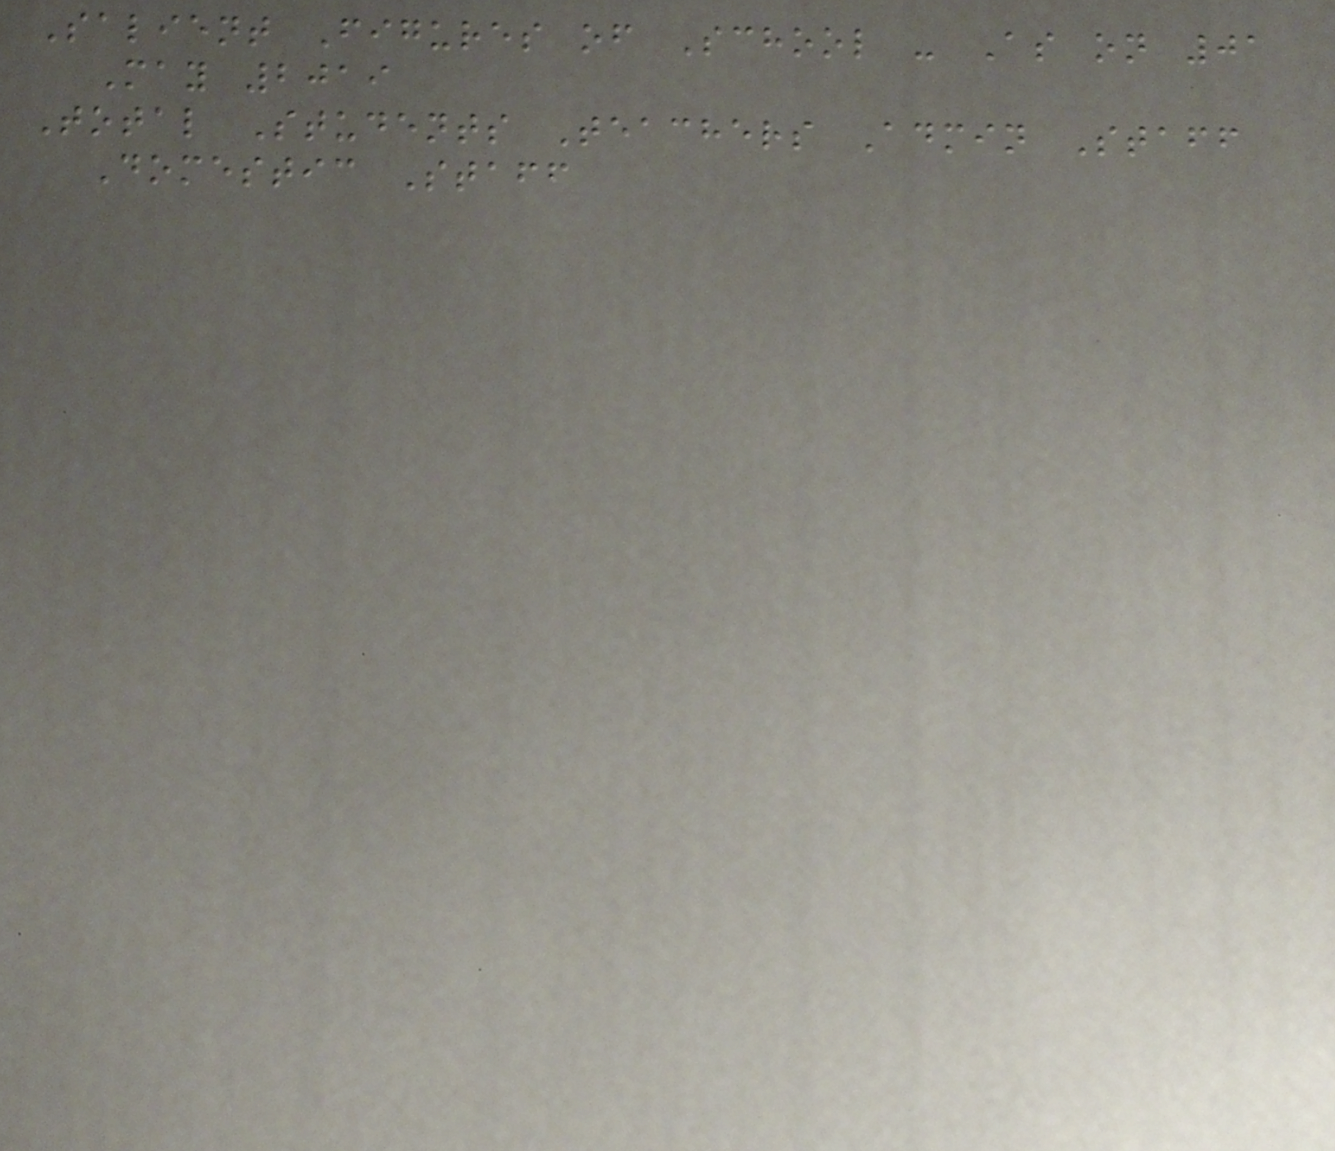Salient Figures of School - As on 01
May 2019
Total Students Teachers Admin Staff
Domestic Staff
